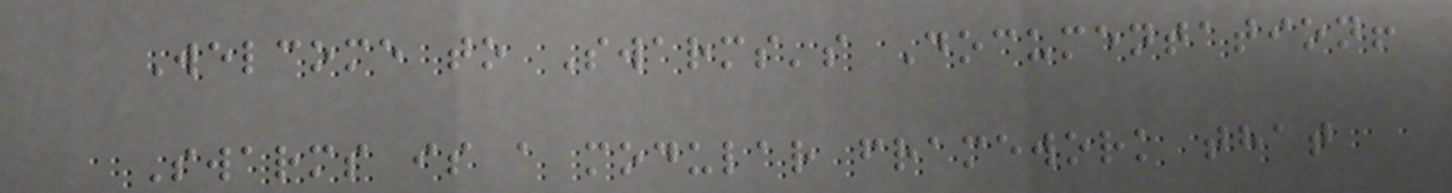Welcome to Swarms's Documentation!
Swarms is a modular framework that
